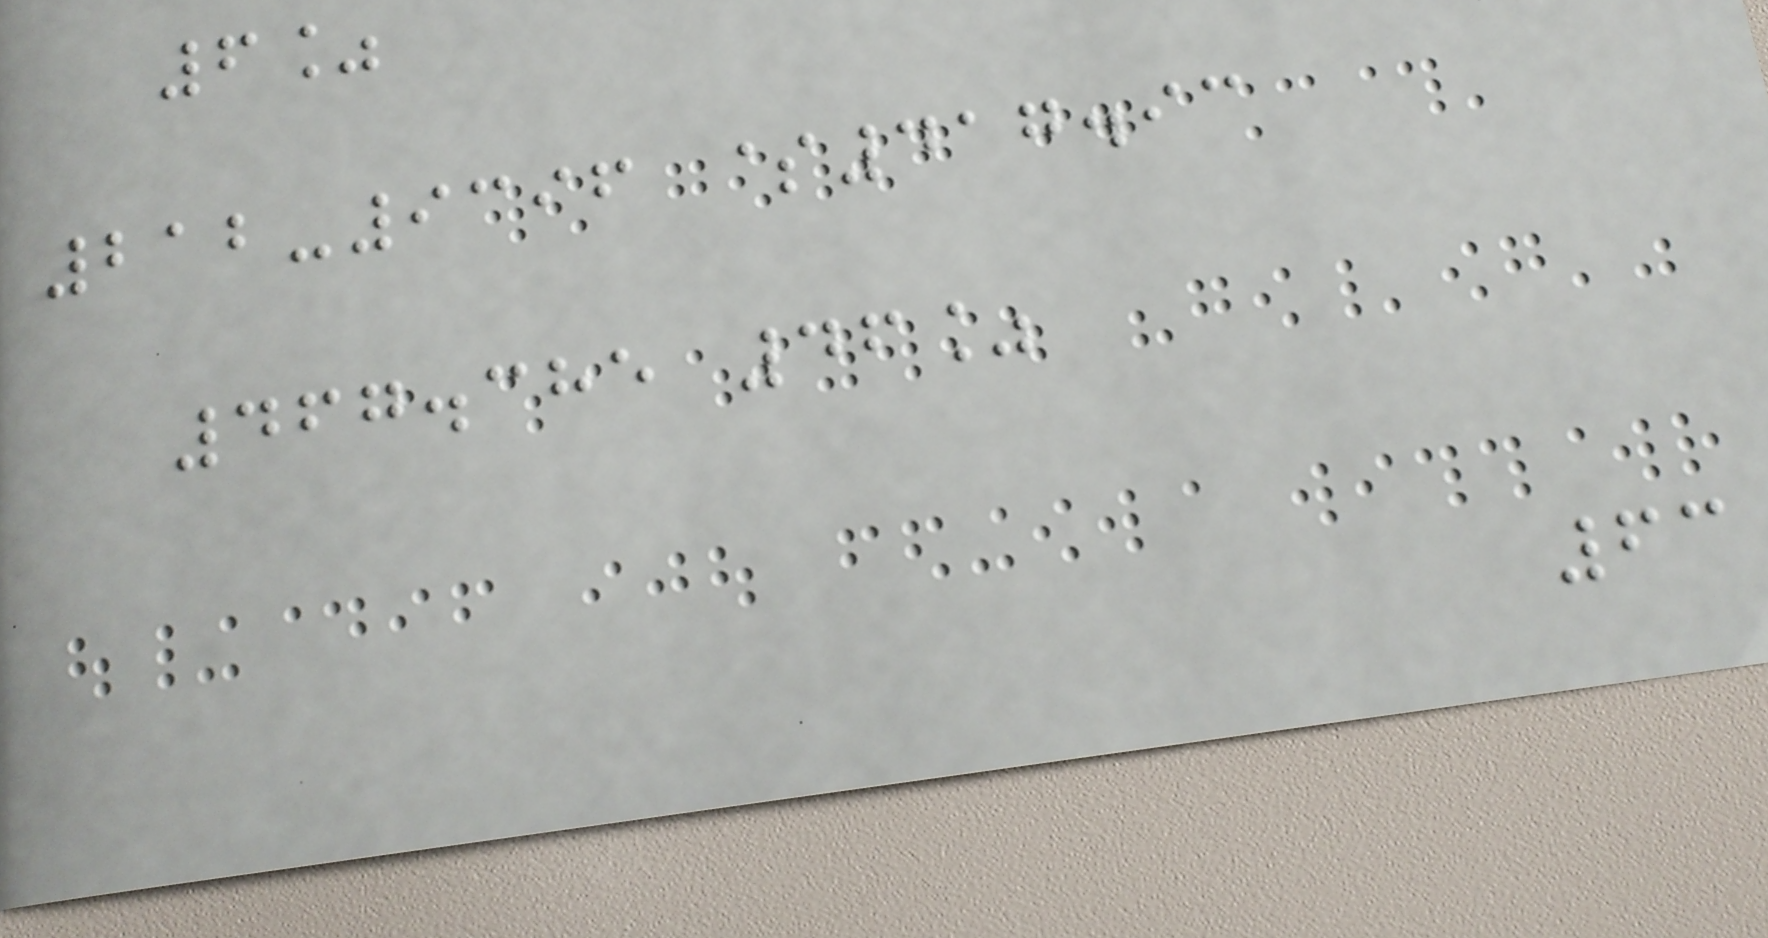6%
212-9396 $417.93
467.385 46%
63
